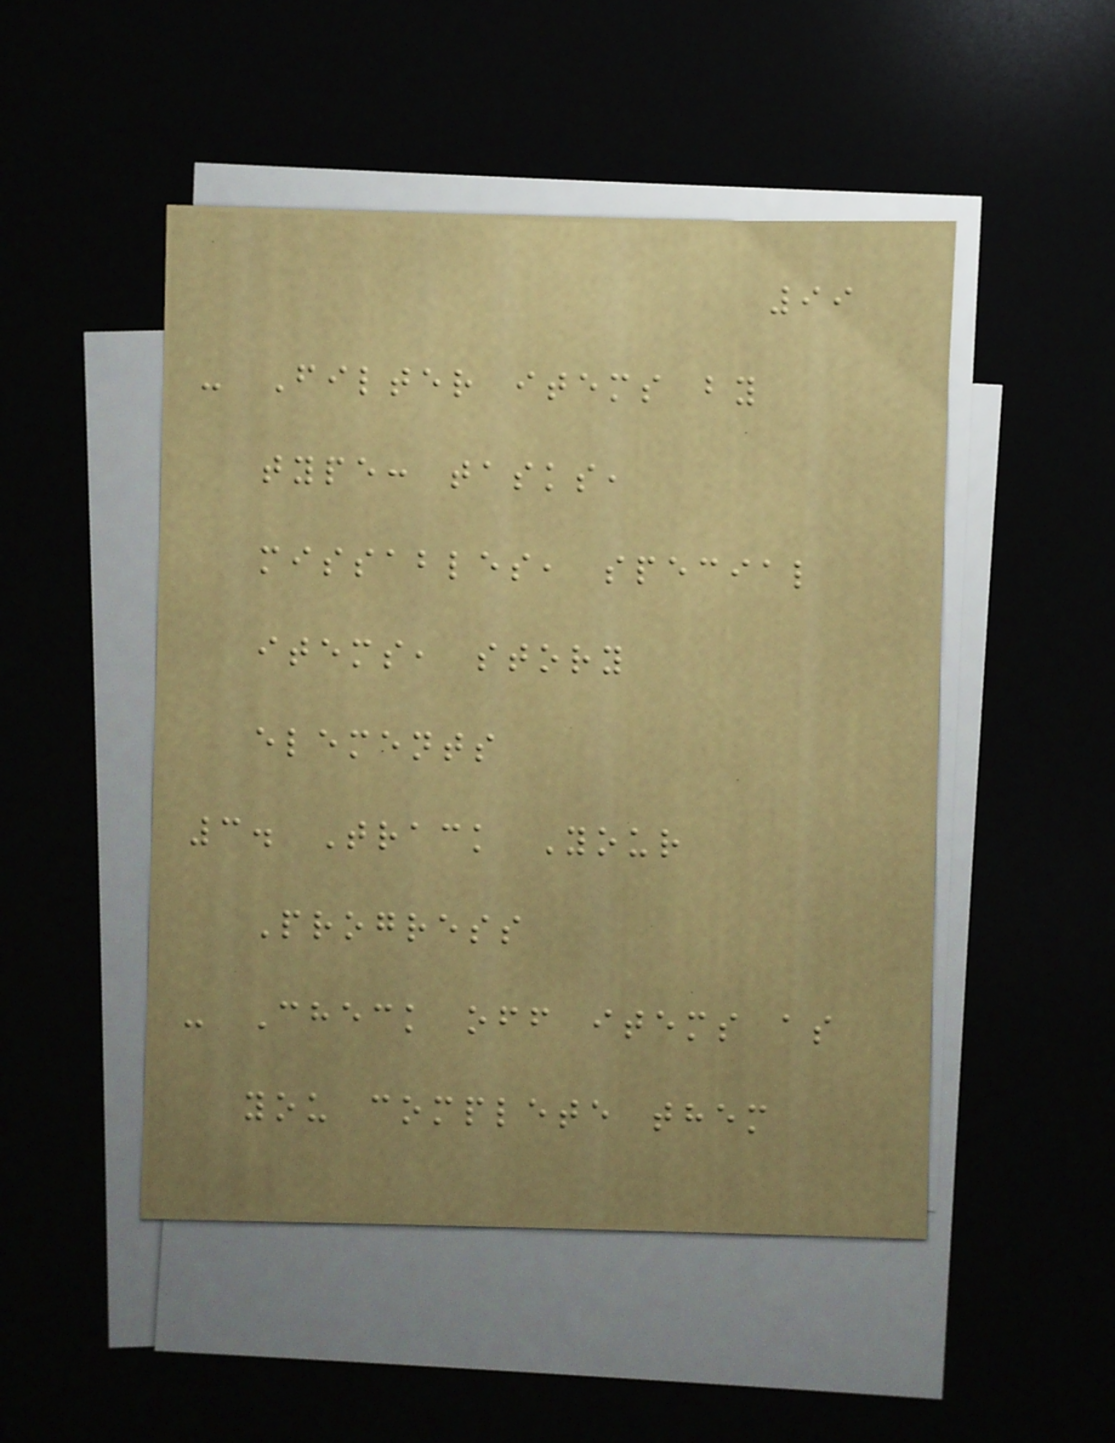99
- Filter items by
type: tasks,
missables, special
items, story
elements
3. Track Your
Progress
- Check off items as
you complete them
